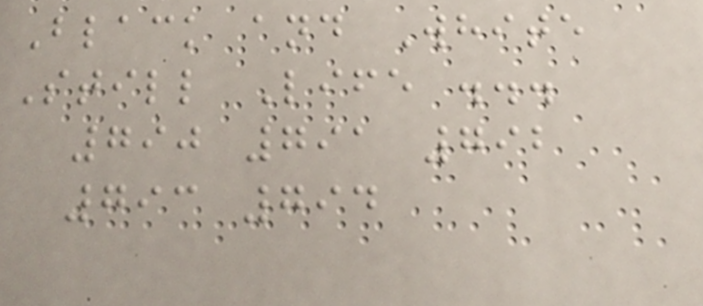Black and White
Still Life ...
790 791 792
793 794
